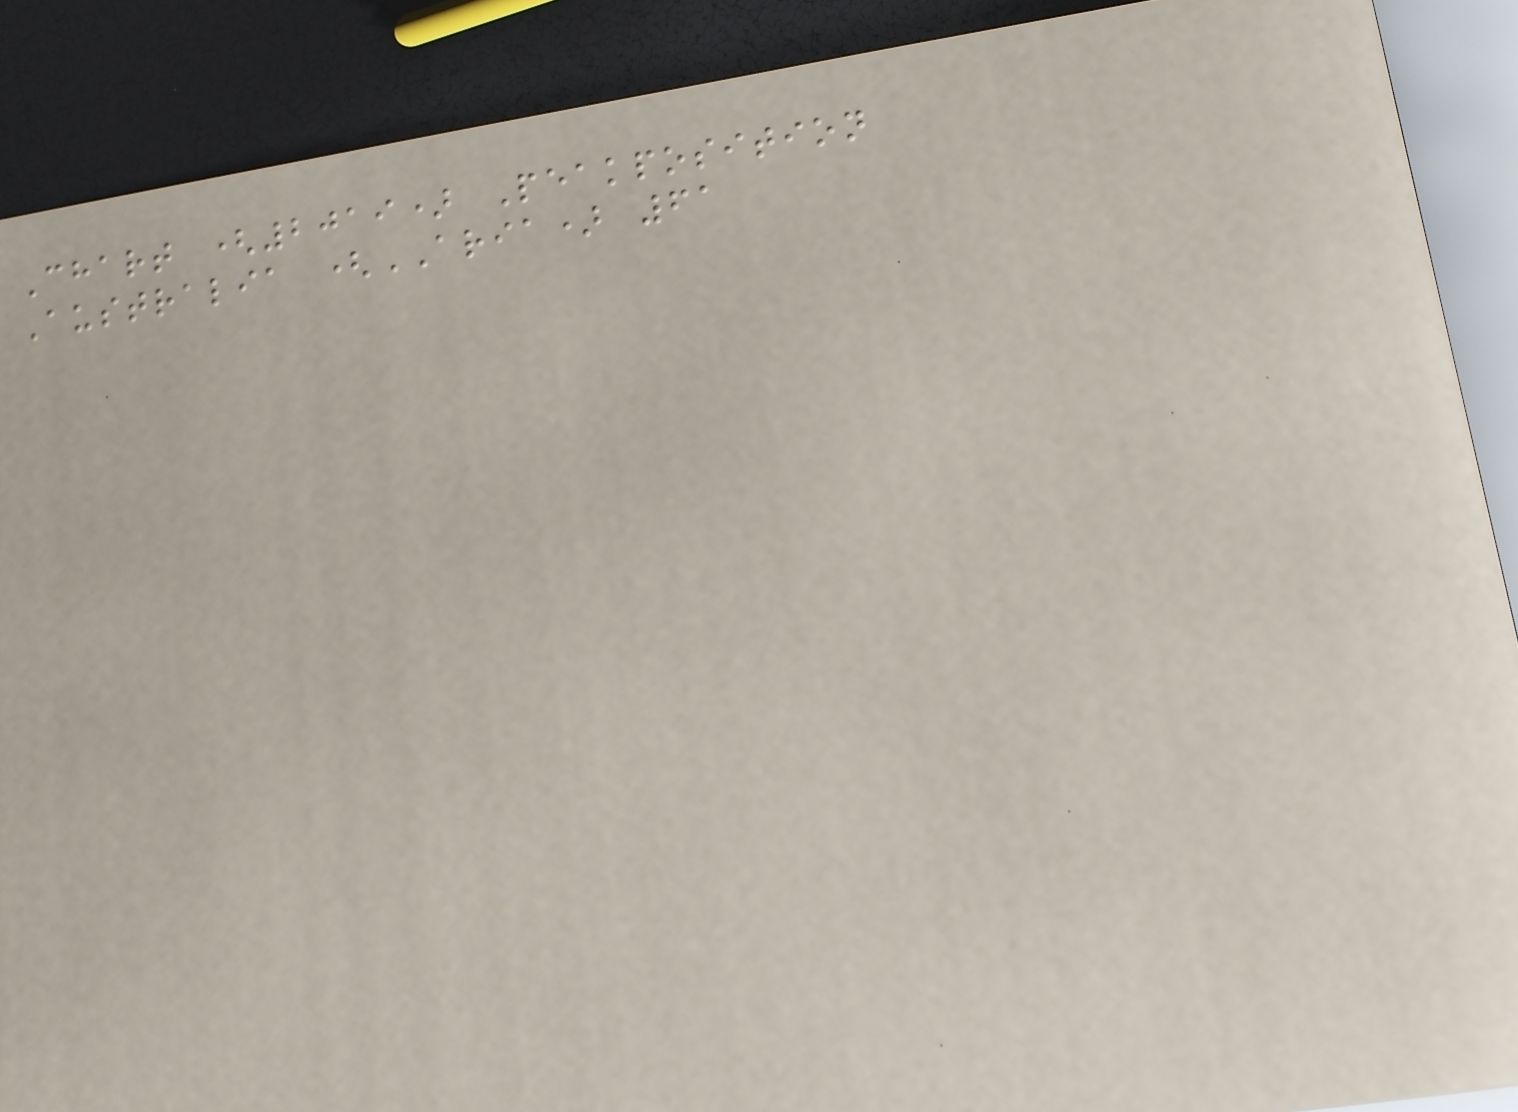Chart (2019) Peakposition
Australia (ARIA) 61
